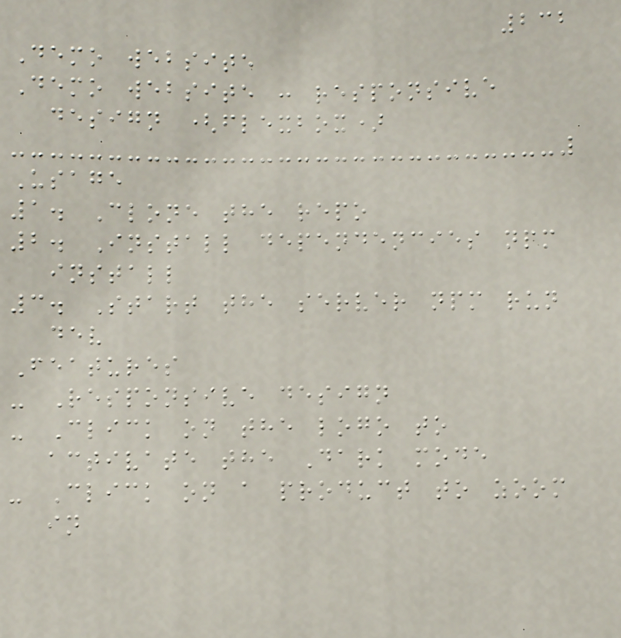232
Demo website
Demo website : responsive
design (flexbox)
Usage
1. Clone the repo
2. Install dependencies npm
install
3. Start the server npm run
dev
Features
- Responsive design
- Click on the logo to
activate the Dark mode
- Click on a product to zoom
in
